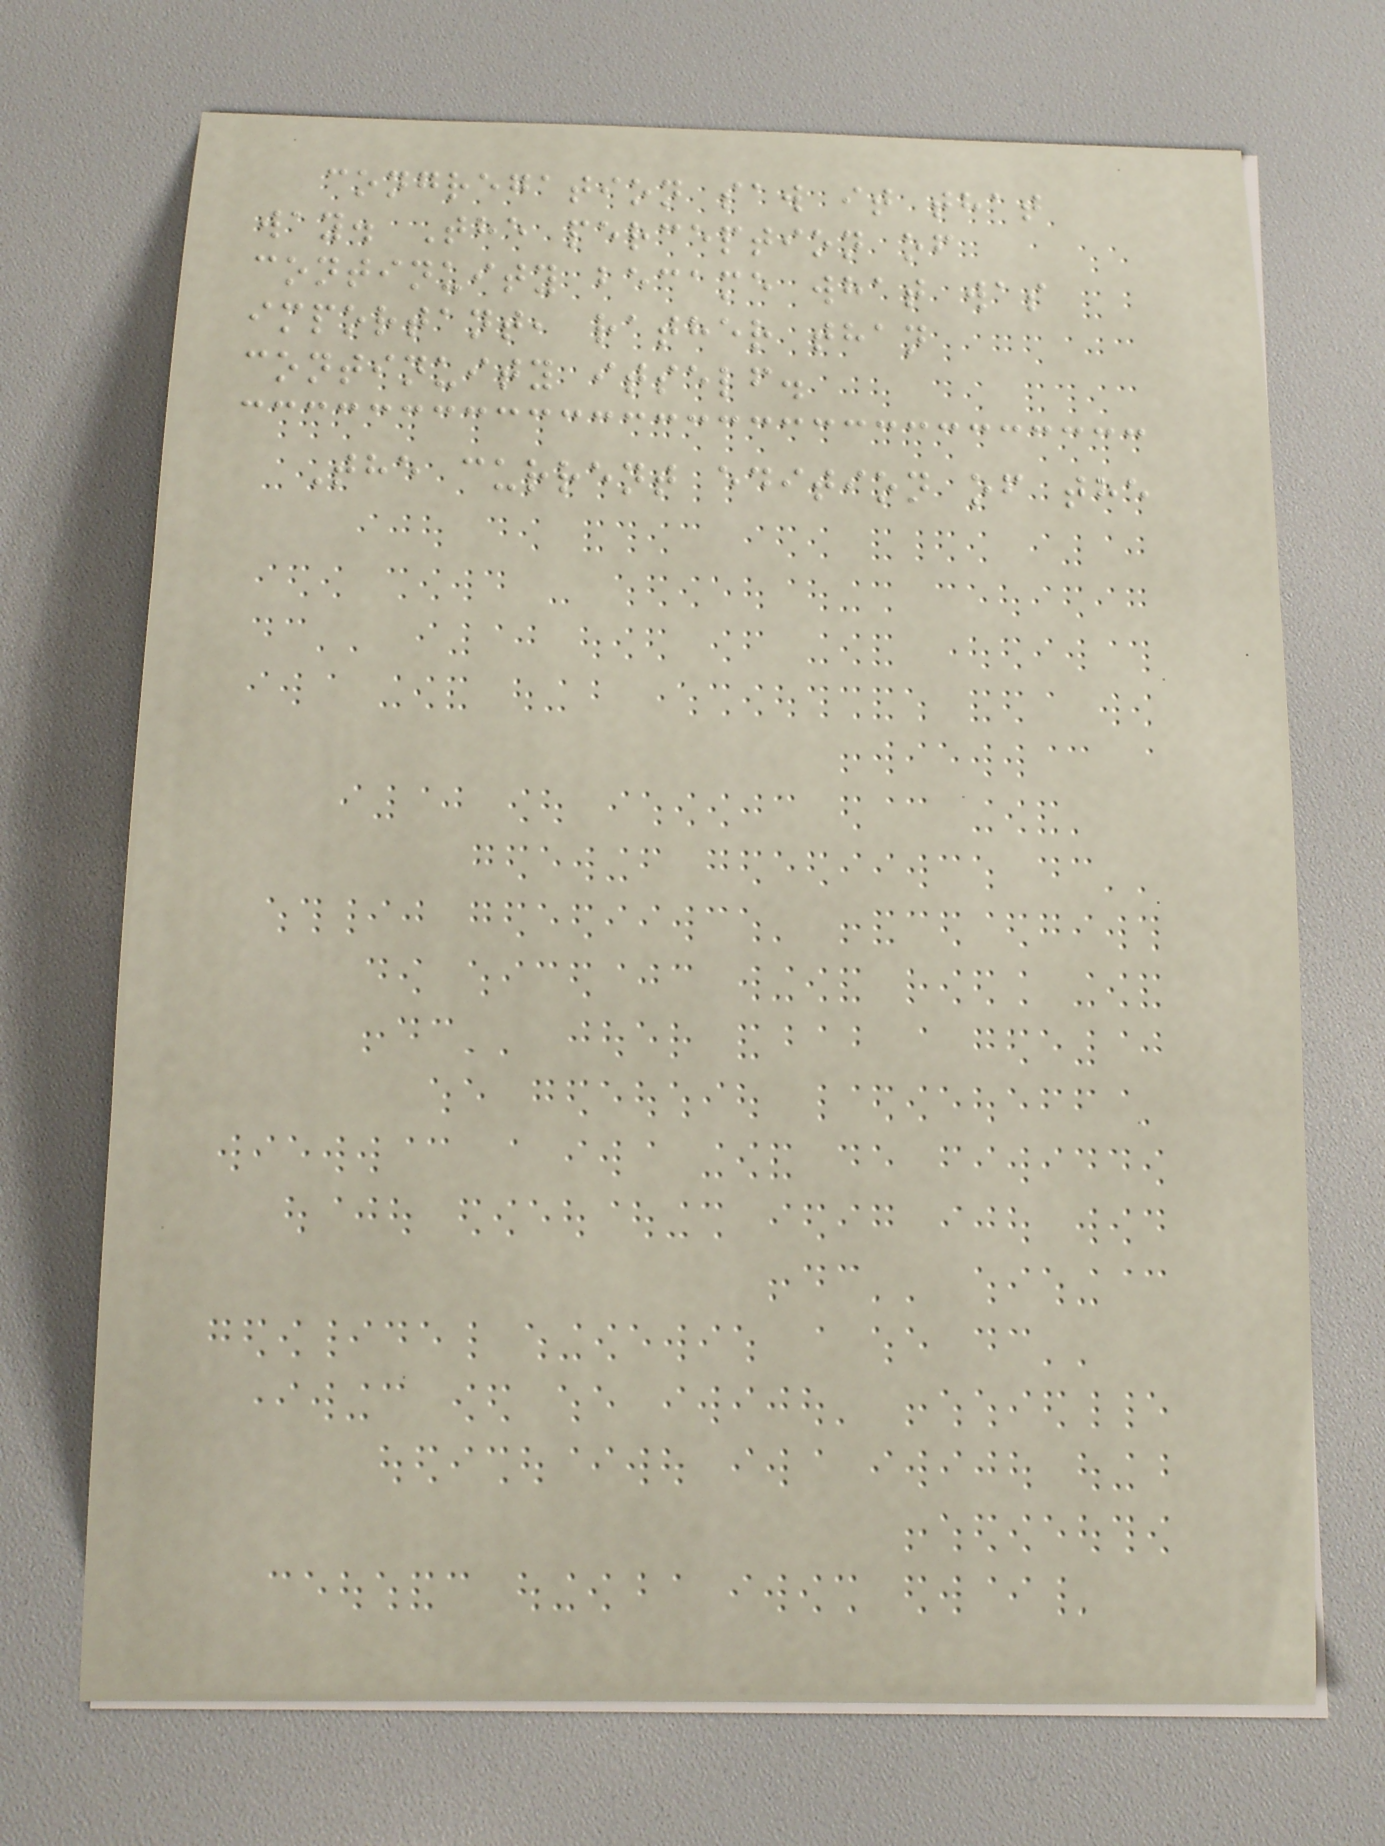congregation saw it that
way. The perception of
continuity became what was
important, rather than
continuity itself.
The current edition of the
